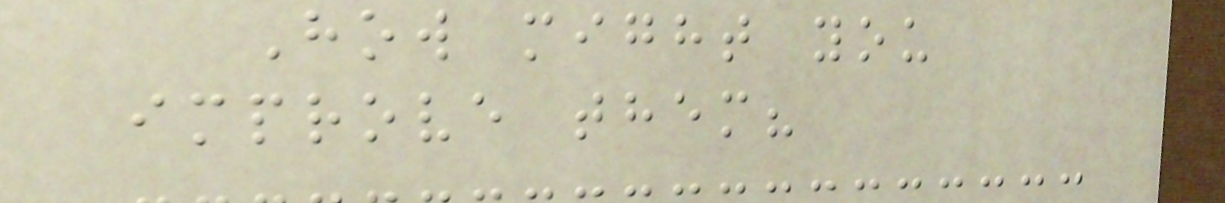How might you
improve them?
